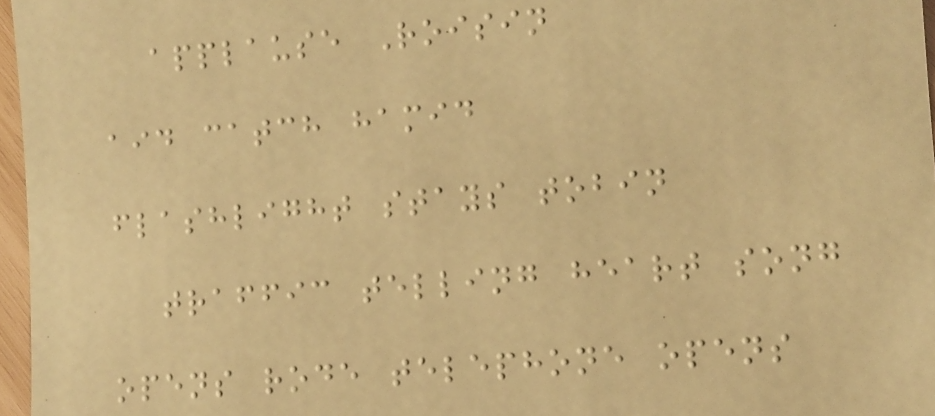applause Roisin
aid catch hamid
flashlight stays tobin
traffic telling heart song
opens rode telephone opens
